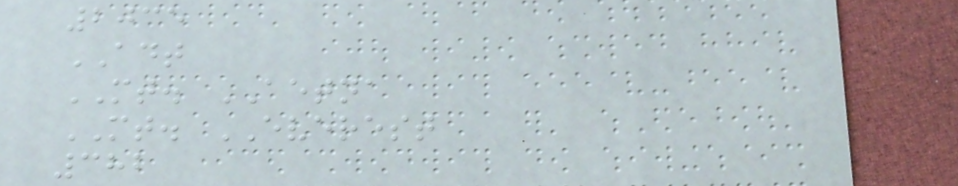2035
ADT
MT. AETNA
MT. EVEREST
382
